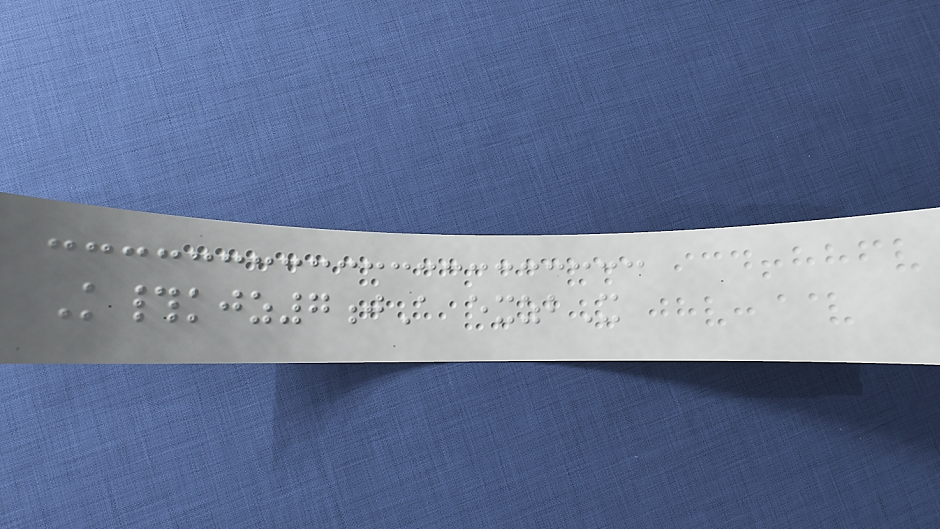K#kjz7jA exzbX
